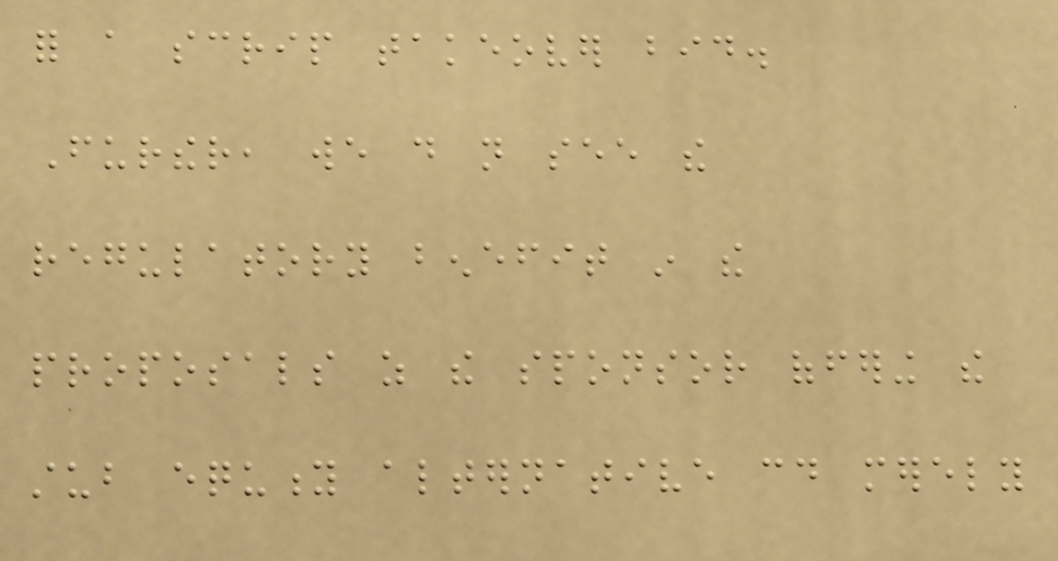for a scrip takeover bid.
Further, we do not see the
regulatory benefit in the
proposals as the sponsor offering the
stub equity alternative could merely
